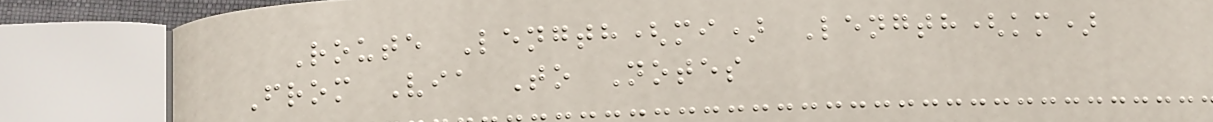Route Length(mi) Length(km)
From Via To Notes
